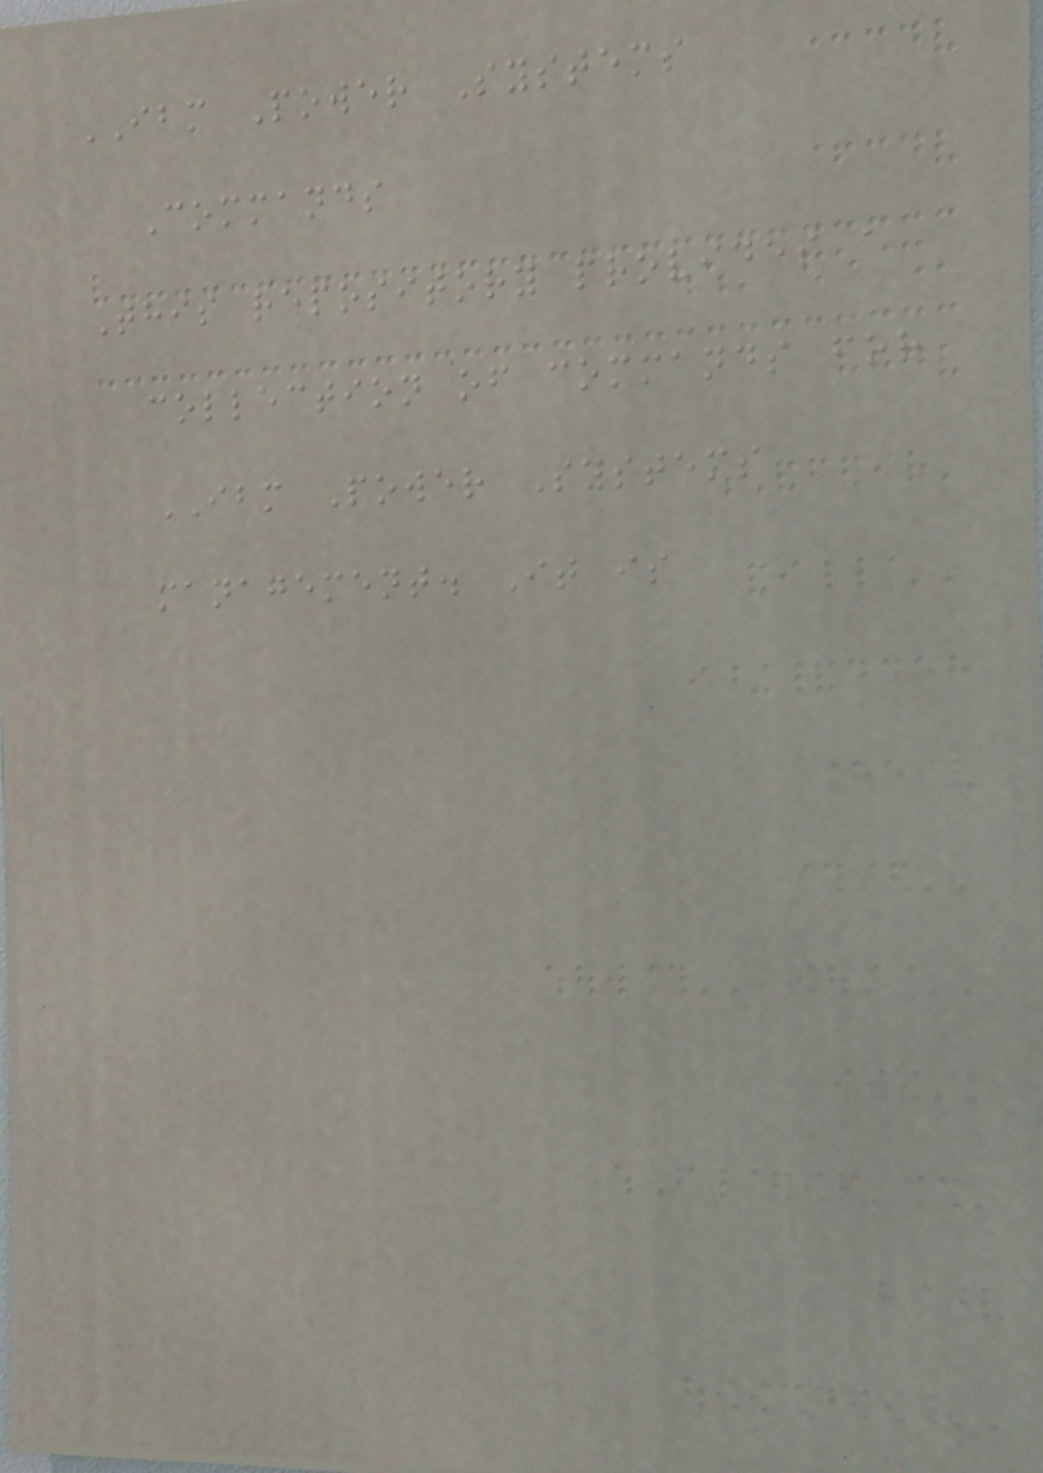IBM Power Systems
Commands
This repository provides a
collection of commands for
IBM Power Systems
management. It is
